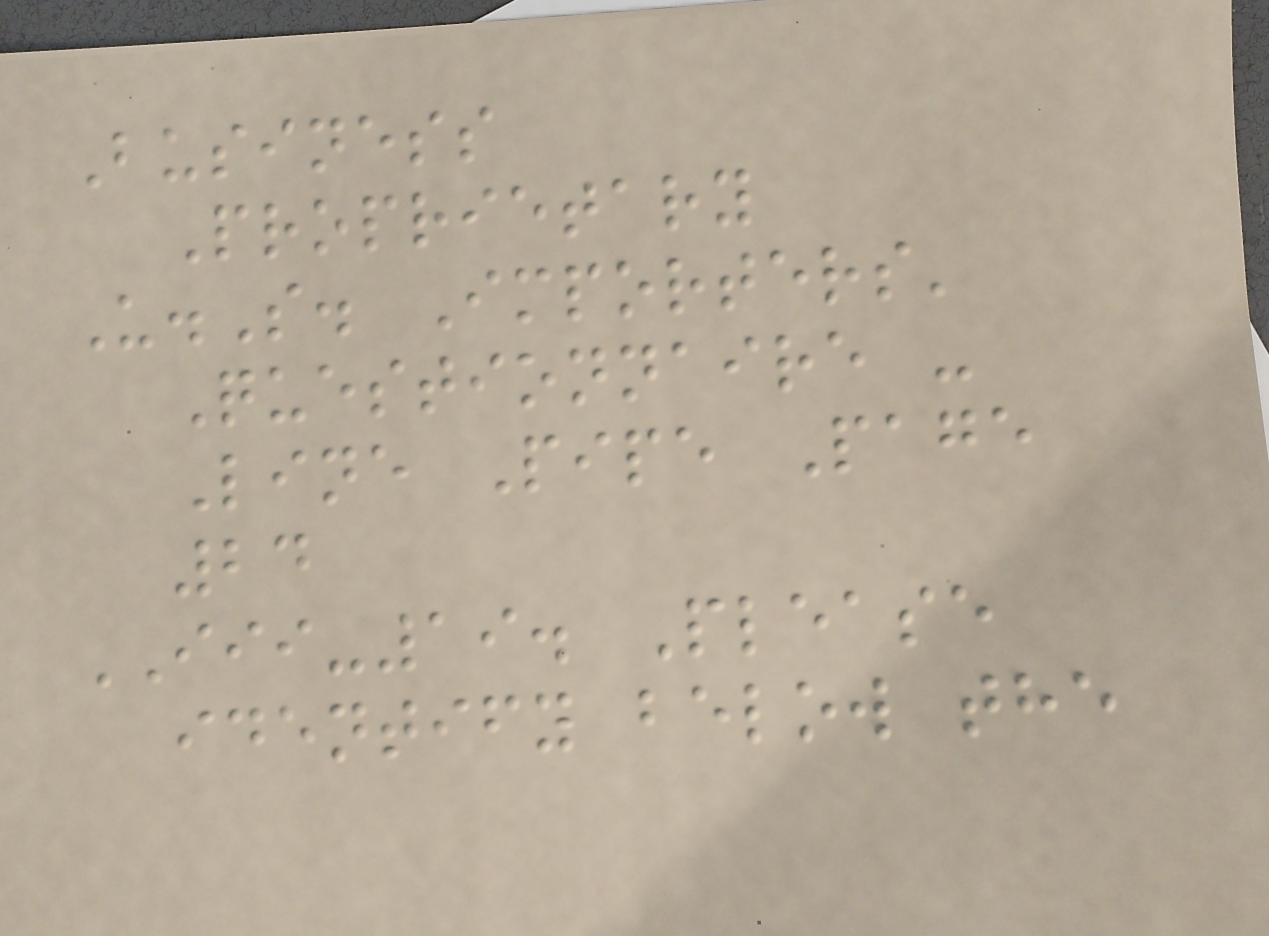Business
Proprietary
U.S. Importers'
Questionnaire -
Line Pipe Page
24
III-19. Please
identify below the
